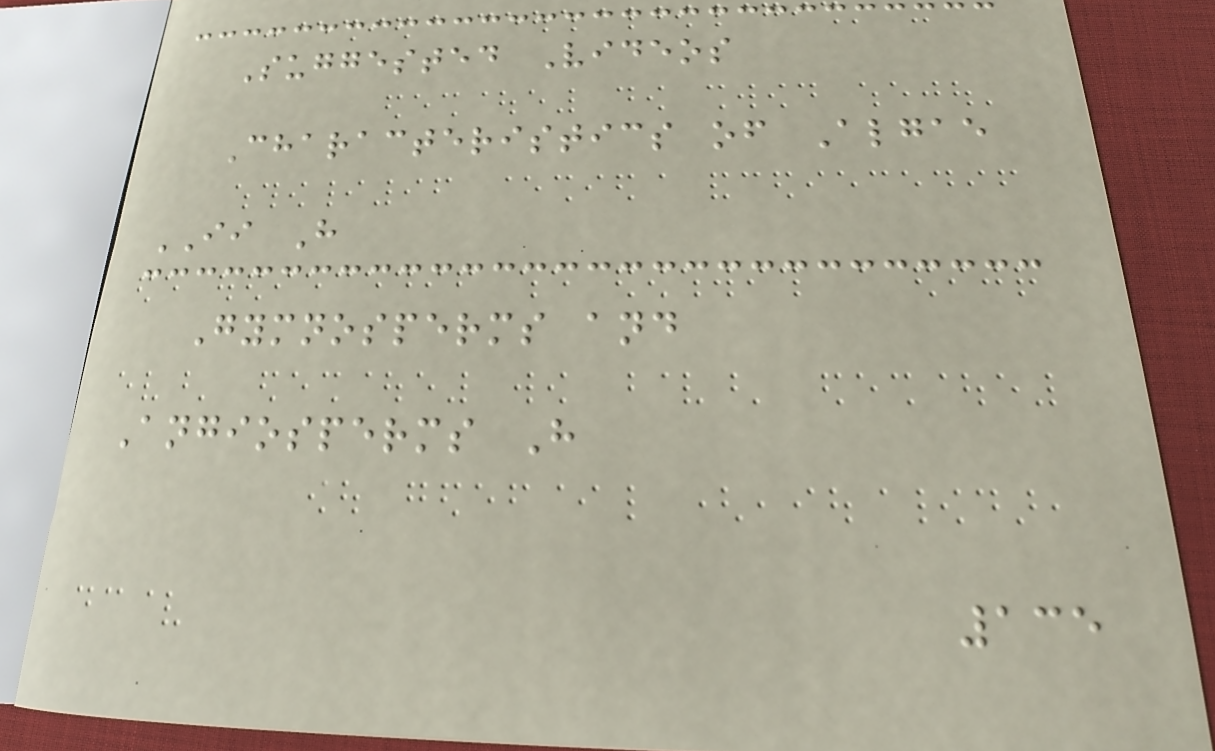Suggested Videos
Characteristics of Algae
II H
Gymnosperms and
Angiosperms H
135
